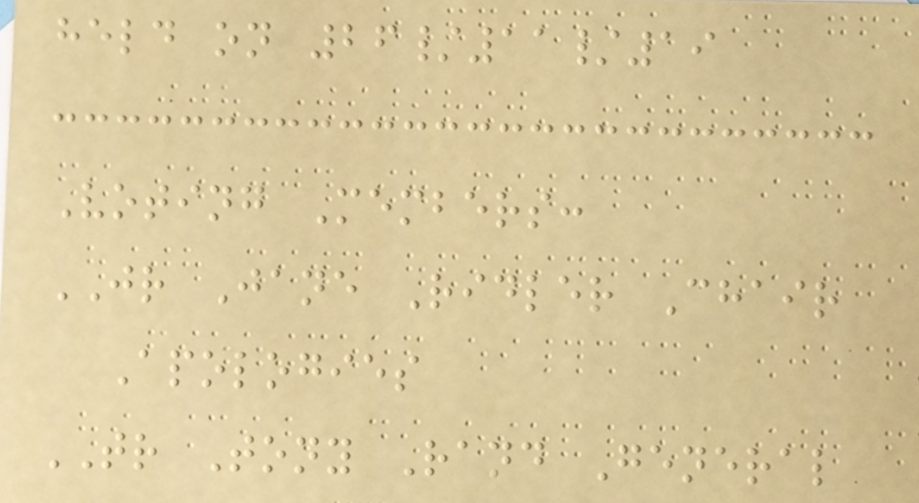held on 26/11/19
Voting Members:
JR Jane Ridler Chair
Apologies
TR Tony Rand General
